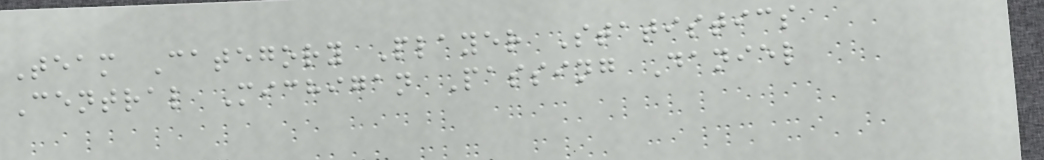Team Category Player Statistics
Central Michigan Passing Daniel
